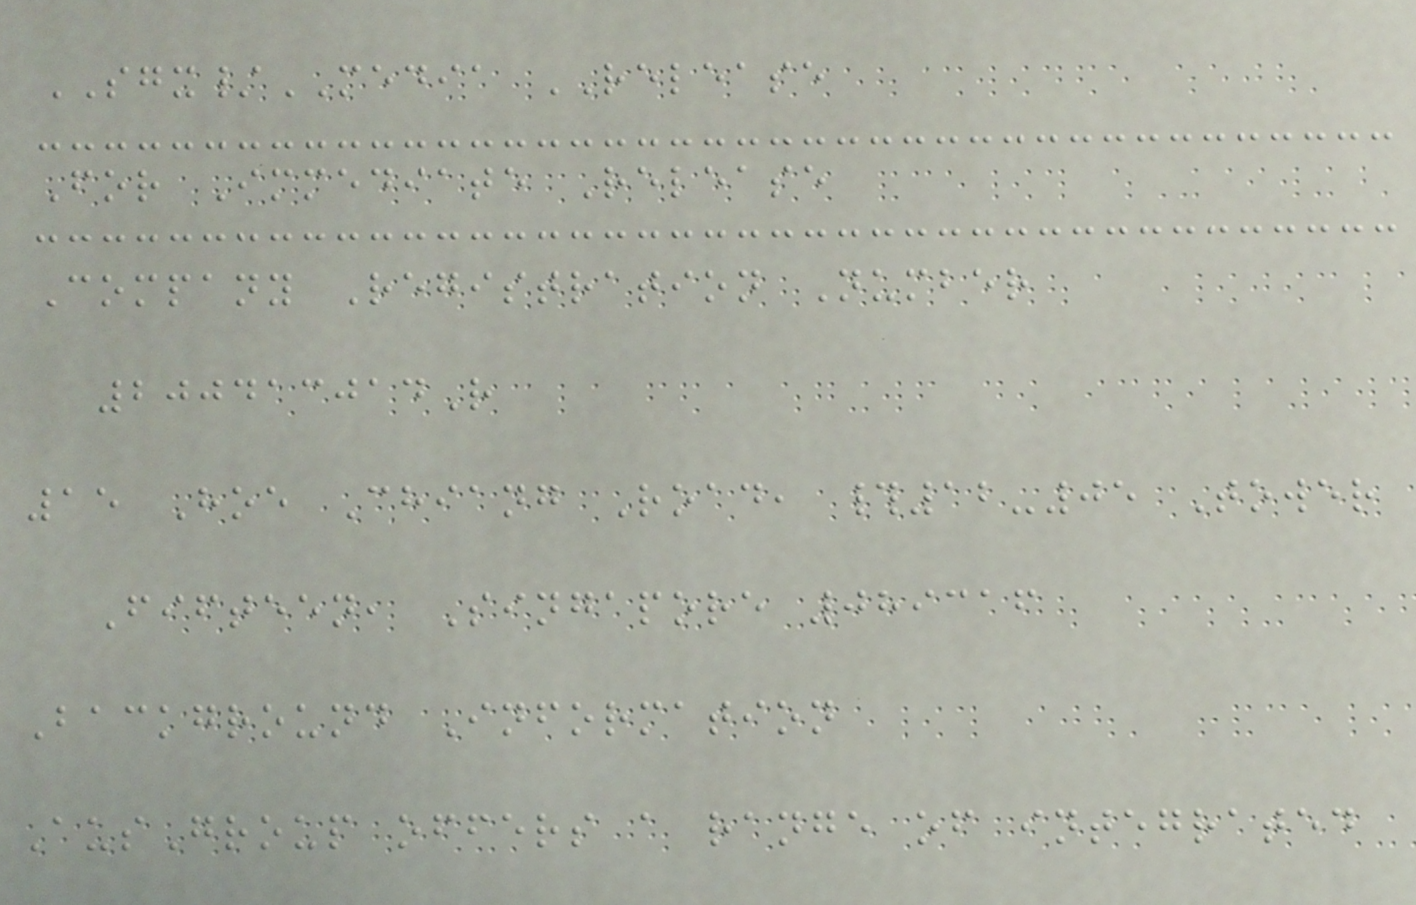SGX/MEDIA RELEASE
For Immediate Release
Company Registration Number
200413014R
15 Hoe Chiang Road, #12-05 Tower
Fifteen, Singapore 089316
Background Information
AusGroup offers a range of integrated
